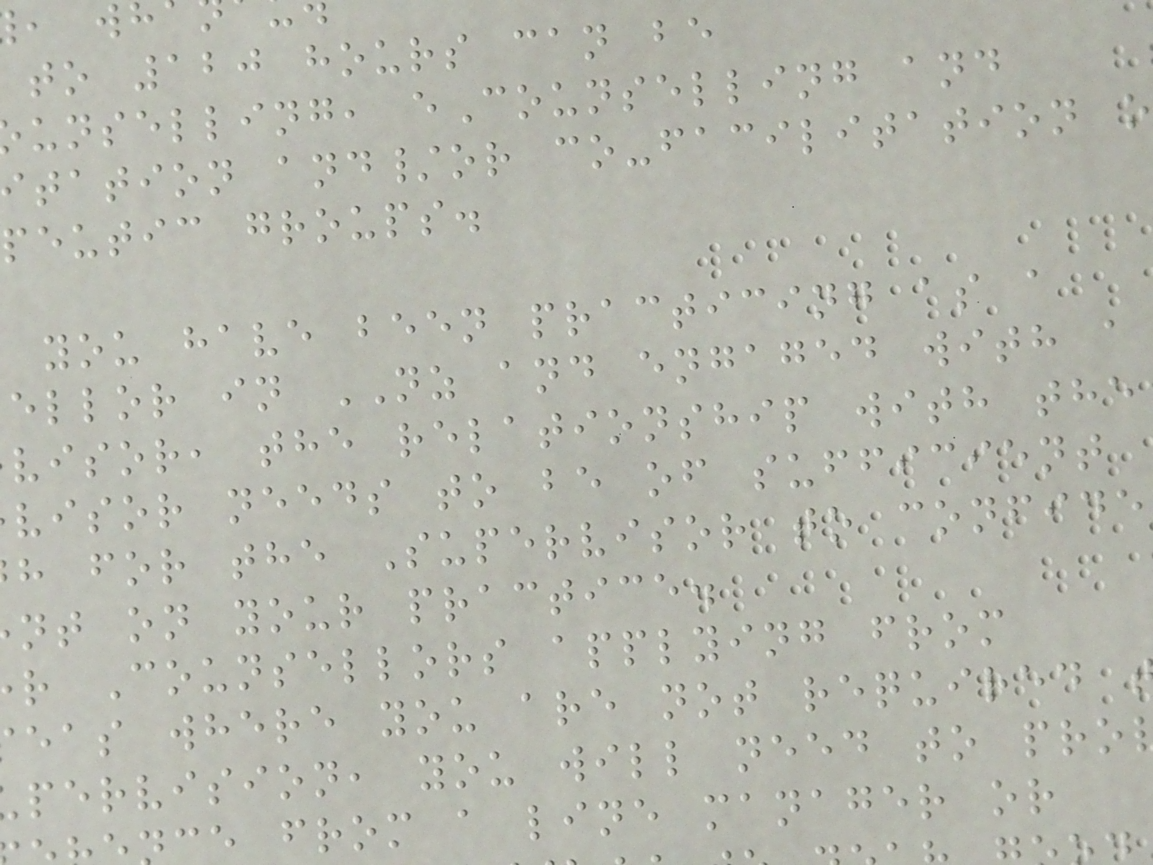to 120 hours can be
unselling, eCounselling and
tation and/or co-facilitation o
peutic groups.
you have been practicing as a
ellor in NZ and engaged with a
visor, the relationship with the
visor needs to be of sufficient
h for the Supervisor to confide
nt on your practice.
r Counsellors applying from
eas where you are not required
pervision, you will need to pro
e from a line manager or
